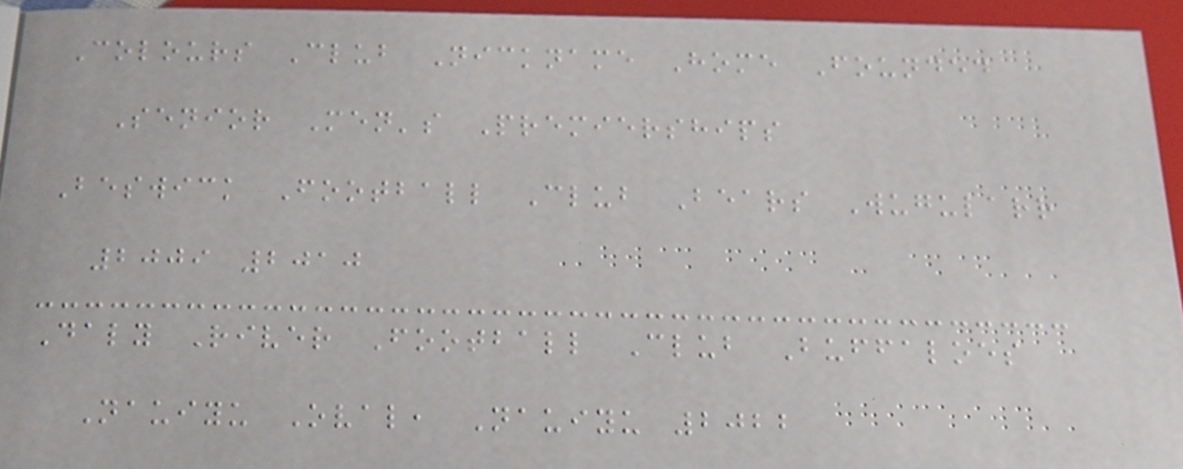Colours Club Nickname Home Founded
Senior Men's Premierships
Beswick Football Club Bears Wugularr
2009 2010
Daly River Football Club Buffaloes
Nauiyu Oval, Nauiyu 2022
